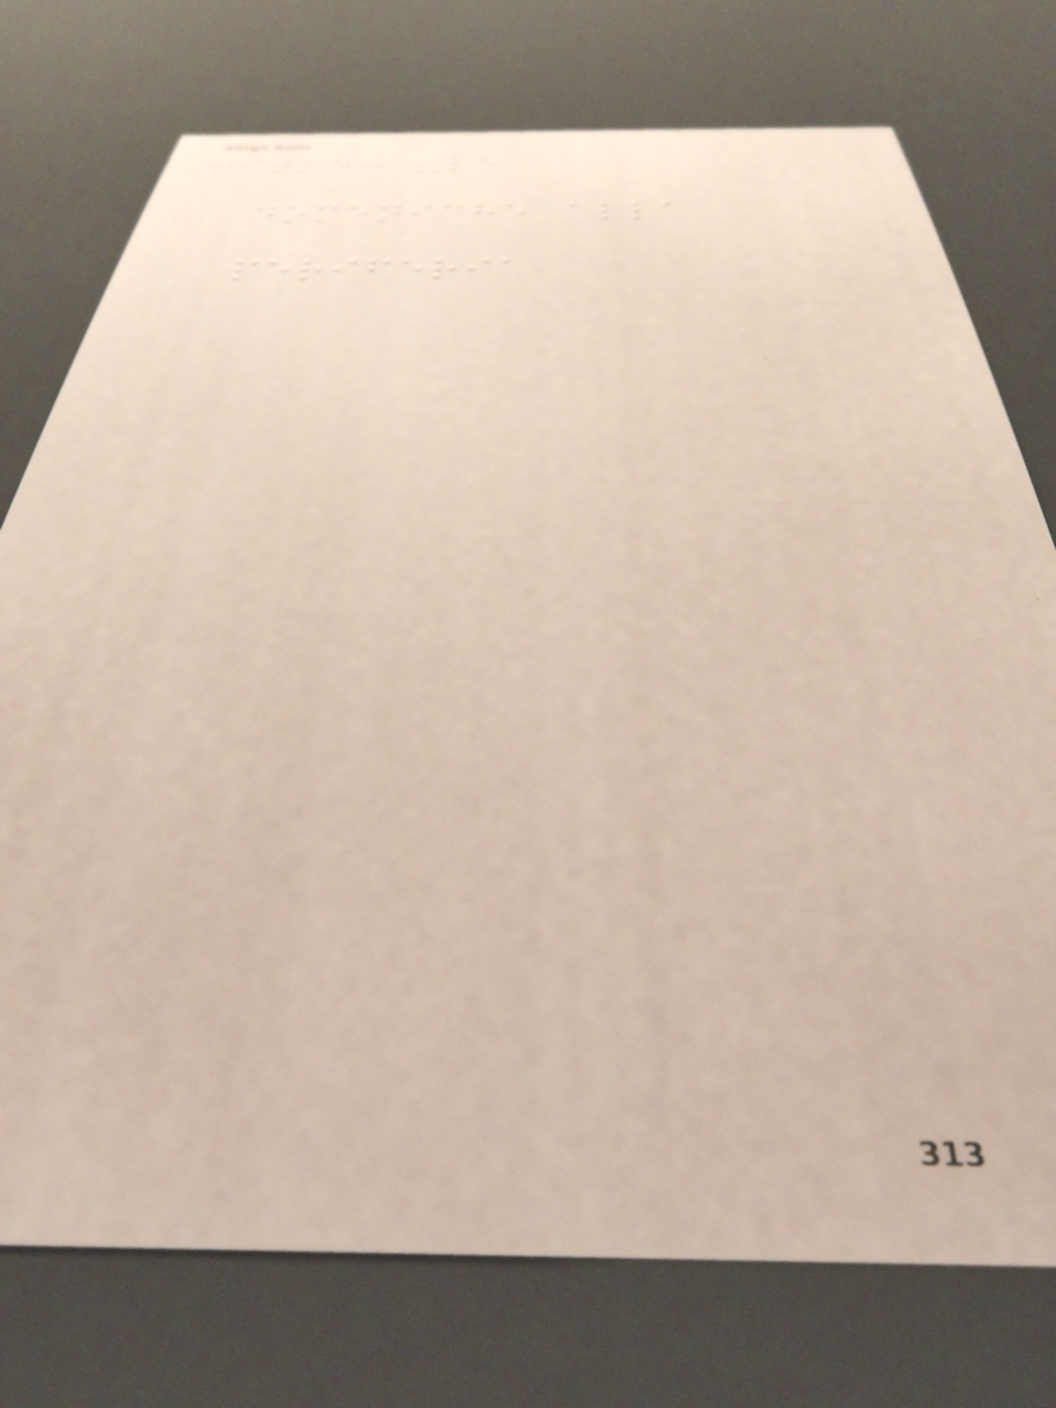title: "le
domeniche alla
periferia
